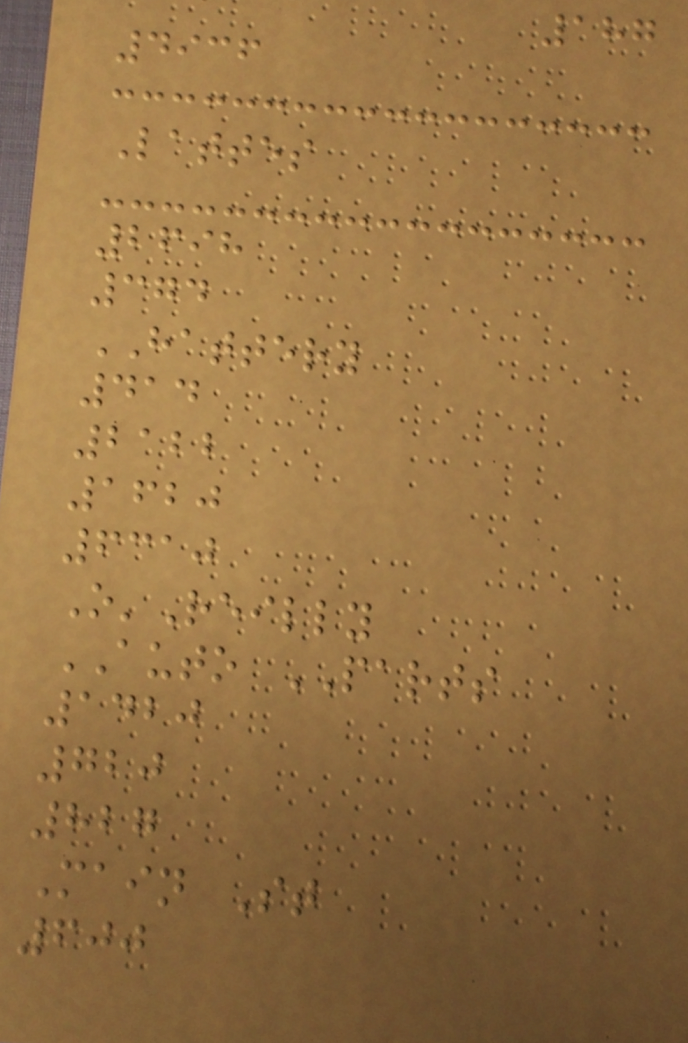187
4936
Lattes
2698
374
HATTERY
414
2122
1620
6310
O'Reilly
AUTO PARTS
1420
720
827
Main St
600
